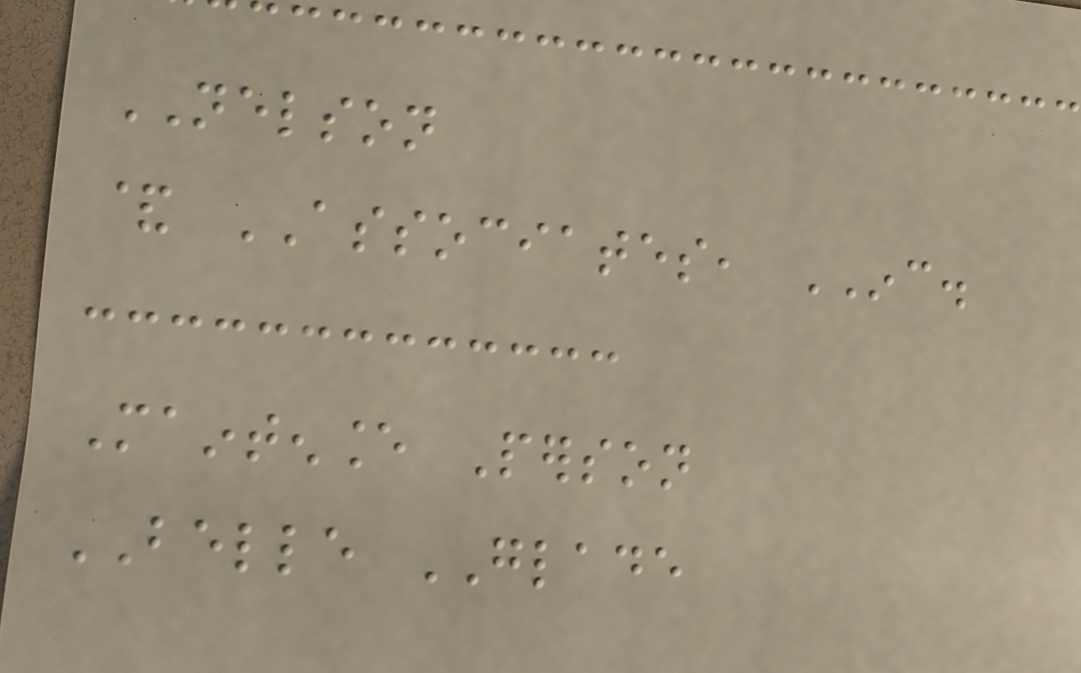NELSON
& ASSOCIATES, INC.
Maintenance Person
BELLE GLADE
